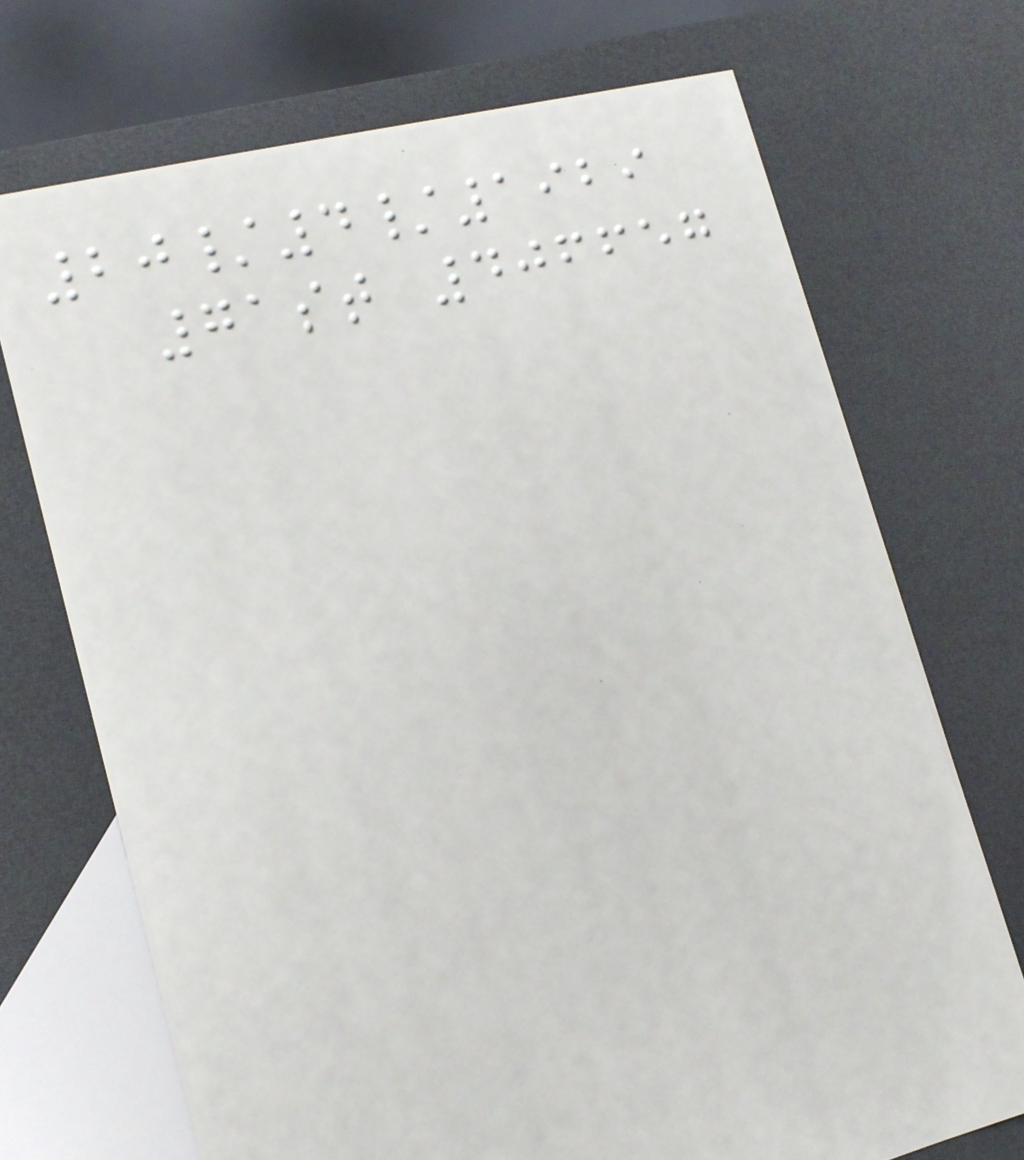20/4/1929
71st 406657
